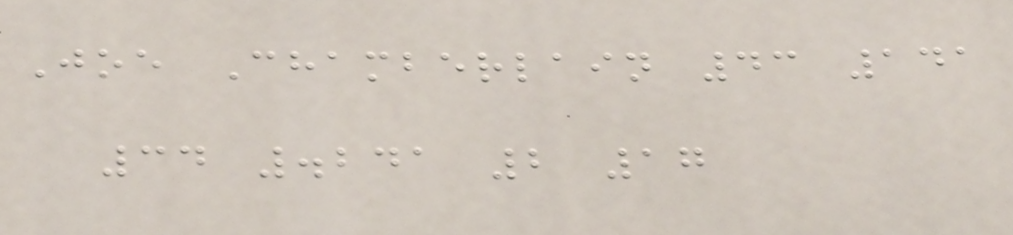Joe Chamberlain 43 141
34 .241 2 17
